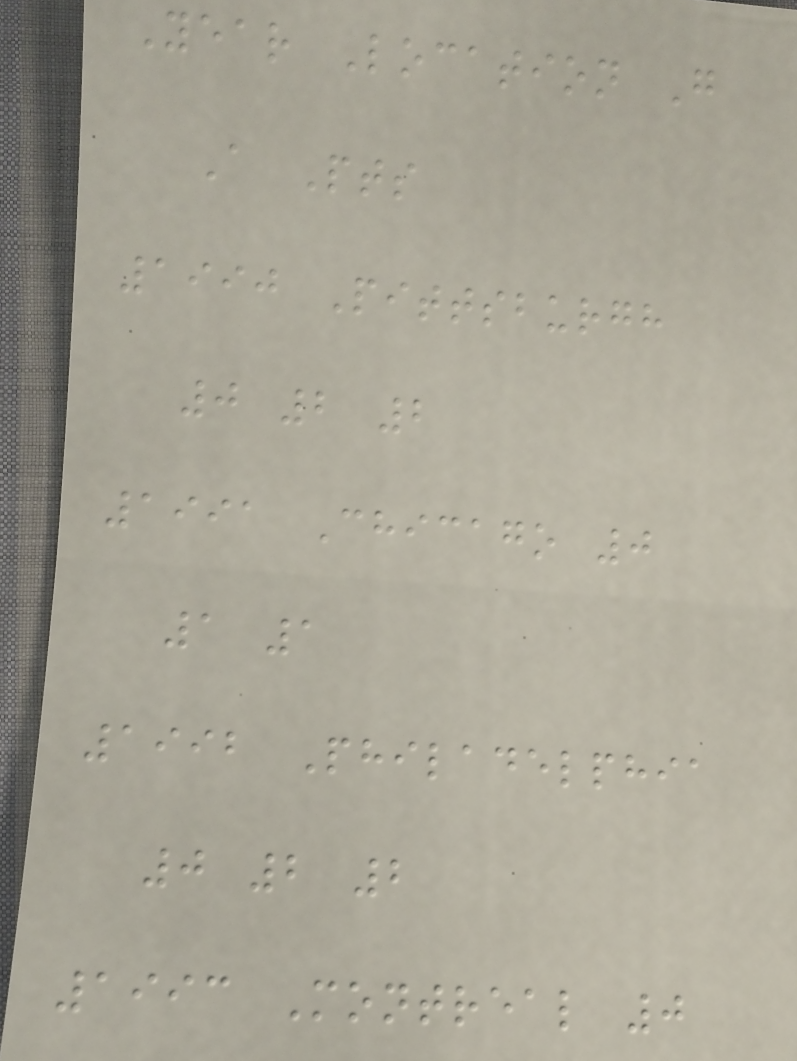Year Location G
A Pts
1990 Pittsburgh
0 2 2
1991 Chicago 0
1 1
1992 Philadelphia
0 2 2
1993 Montreal 0
